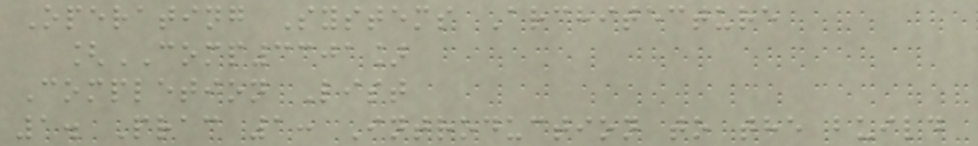Operating Systems Architecture
[COMP3301]
Completion List
1. Prac 1: Introduction to the build
